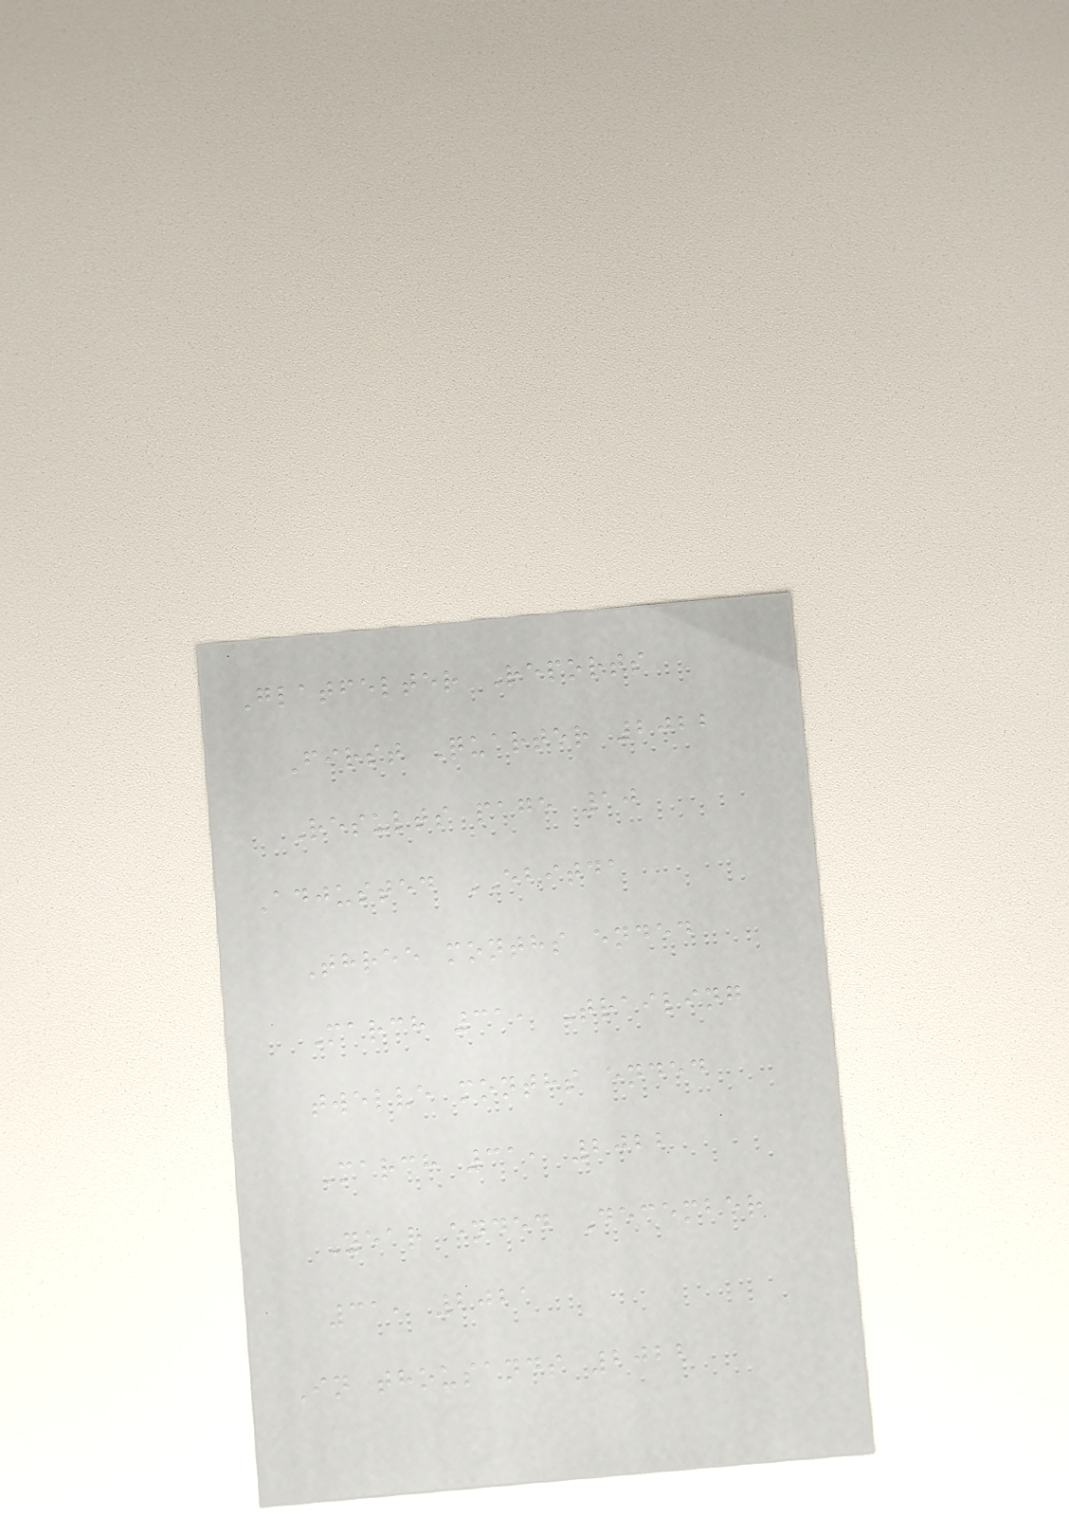Glatfelter Reports
First Quarter 2022
Results page 10
Adjusted EBITDA
Three months ended
March 31, Trailing
twelve months ended
March 31, 2022
Year ended December
31, 2021
In thousands 2022
